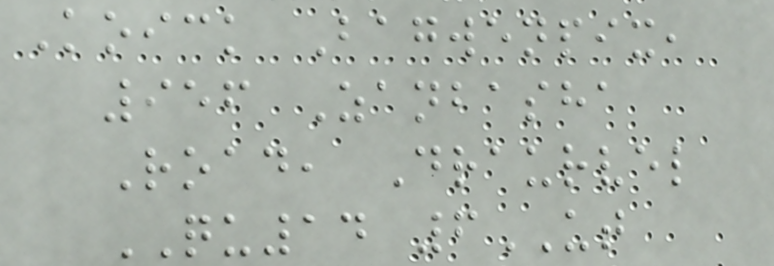Koick Bagwenpix,
956 Zanbasha
Road, Draurvel
QU14 6UT
